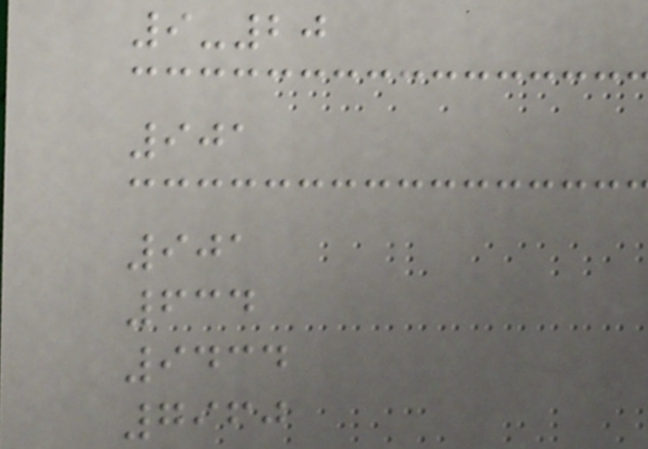9-20
901
901
634
9434
7960
